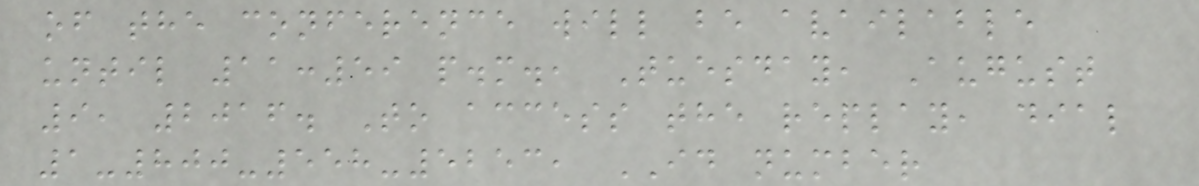of the conference will be available
until 11:59 p.m., Tuesday, August
9, 2016. To access the replay, dial
1-800-558-5253, ID number
